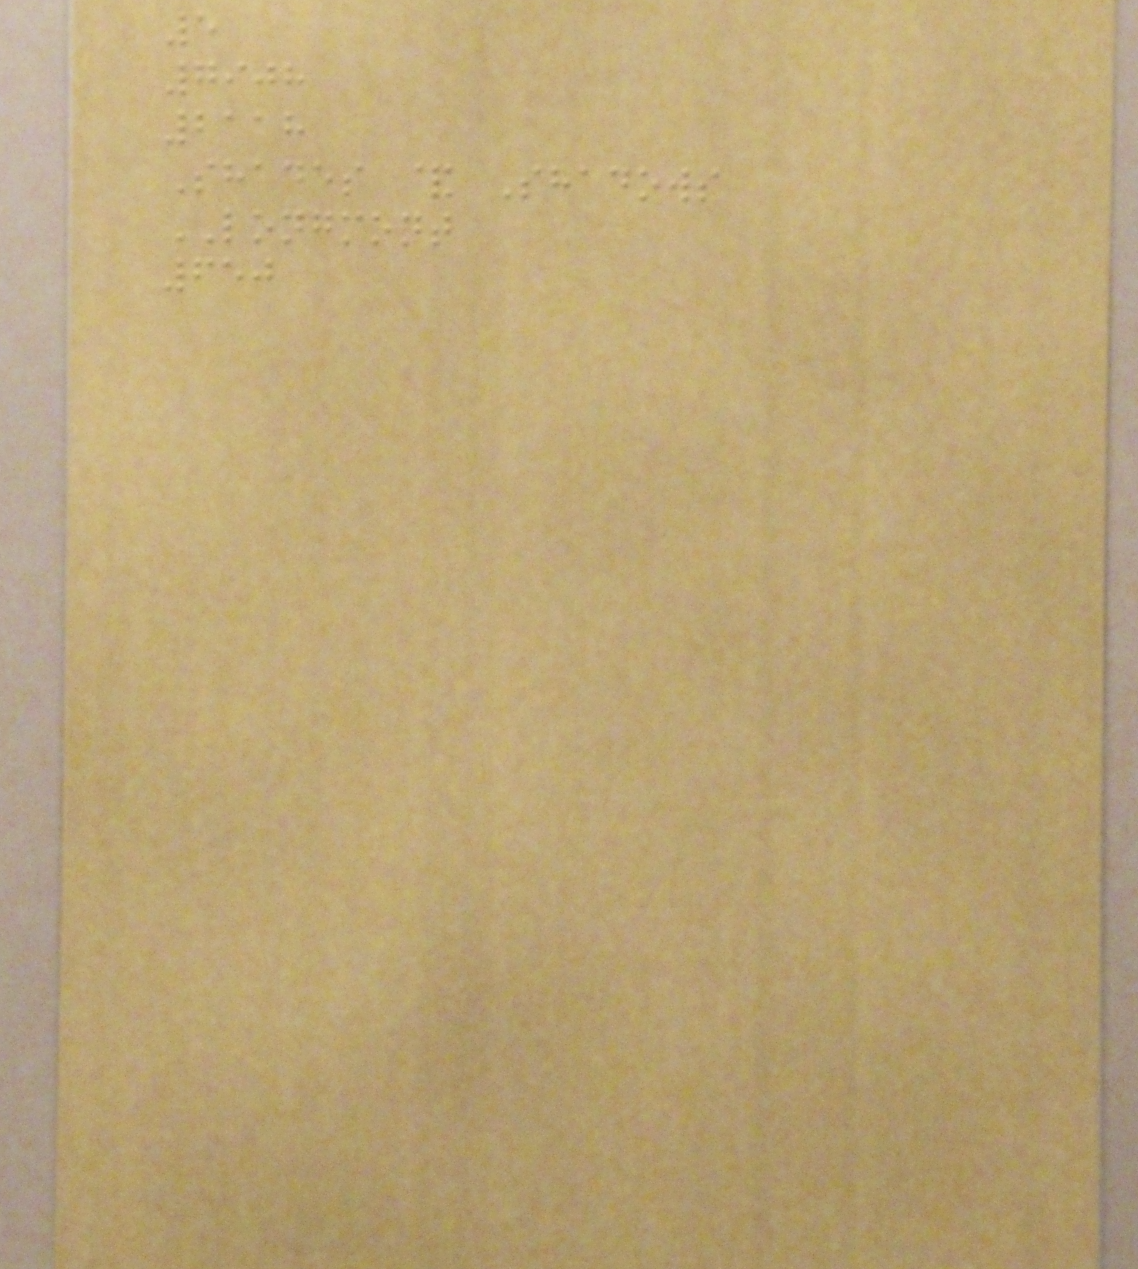5
7908
2118
Shades & Shadows
LONGMONT
650
